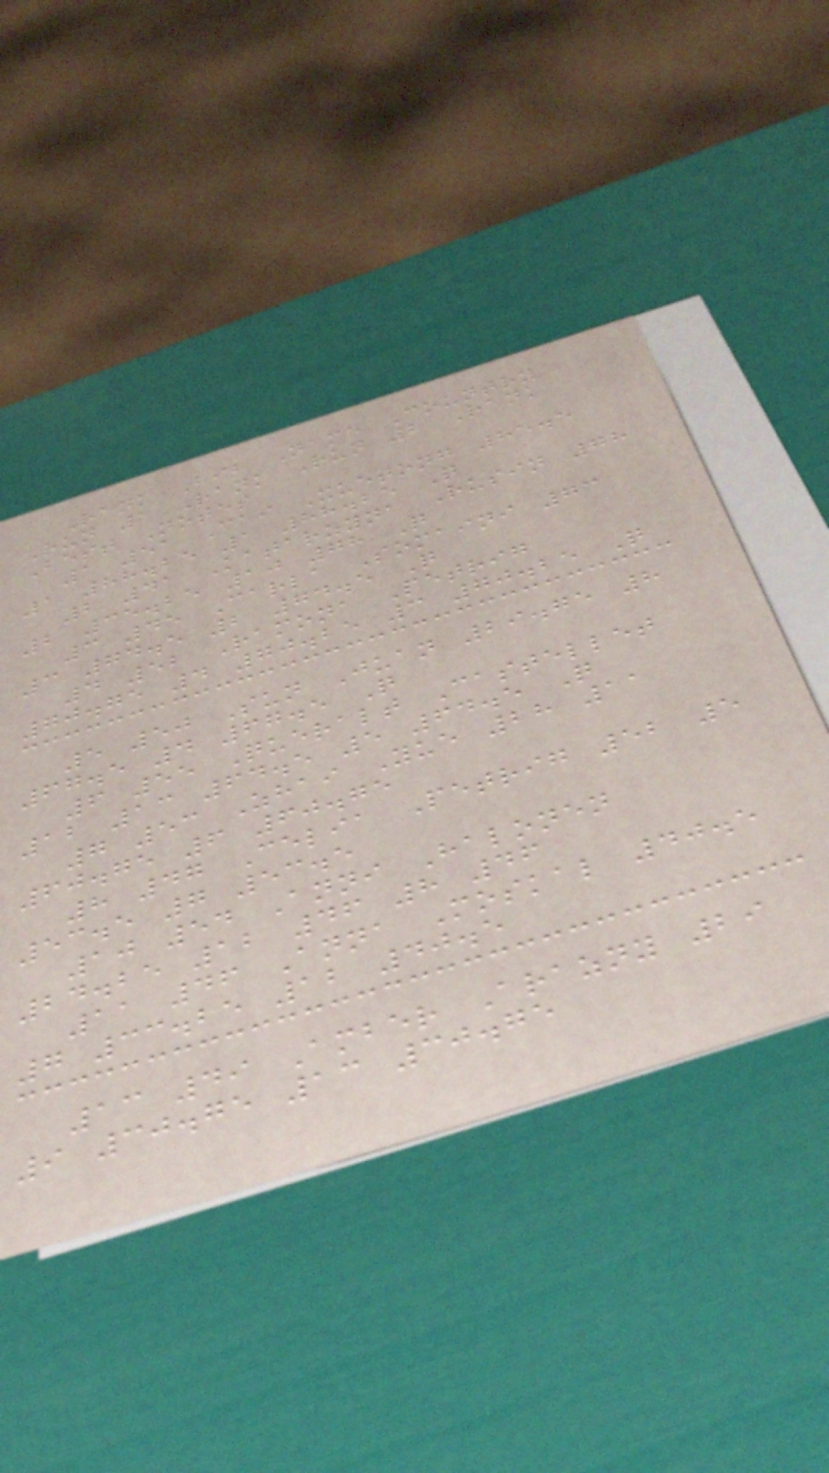Rank Bib Name Country
Run 1 Rank Run 2 Rank
Best Notes
1 51 Cai Xuetong 85.5
1 88.25 1 88.25 Q
2 41 Katarzyna Rusin 78
2 35.25 10 78 Q
3 45 Carla Somaini 73
3 74.5 2 74.5 Q
4 52 Ramona Petrig
70.75 4 70.25 3 70.25 Q
5 50 Sun Juan 29.75 8
67.5 4 67.5 Q
6 55 Queralt Castellet
12 13 64.5 5 64.5 Q
7 53 Zhai Yue 28 11
60.75 6 60.75
8 47 Celia Petrig 52 5
53.5 7 53.5
10 54 Anni Halonen
24.25 12 46 8 46
11 46 Anna Moskal 40.5
7 33.25 12 40.5
13 49 Amber Arazny 29
9 30.75 13 30.75
